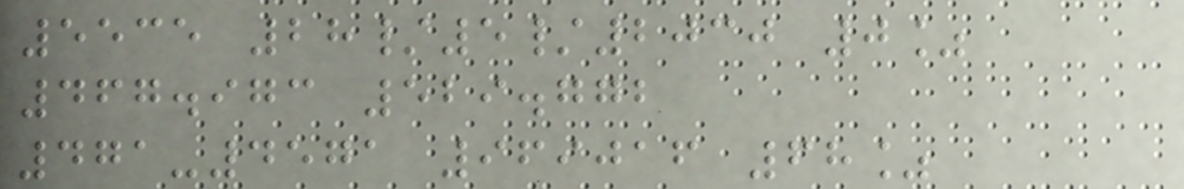5535 28/5/2030 0%
467.973 529.772
471-4571 969016 68%
